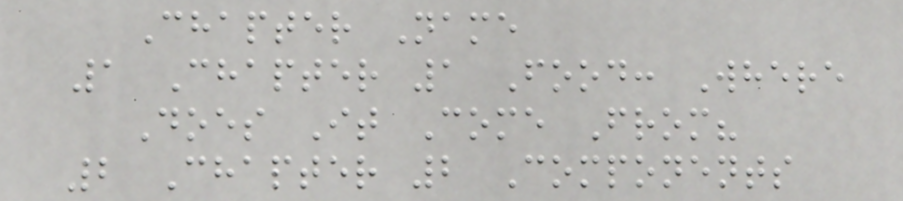Chapter Name
1 Chapter 1 Food: Where
Does It Come From?
2 Chapter 2 Components
